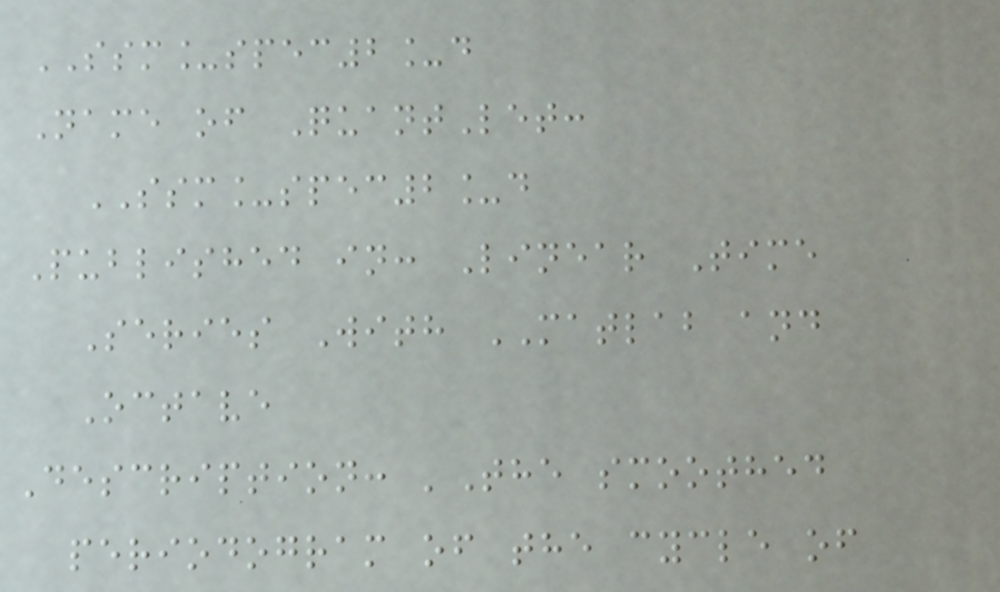SSM_spec2_d
Name of QuantLet:
SSM_spec2_d
Published in: Linear Time
Series With MATLAB and
Octave
Description: 'The smoothed
periodogram of the cycle of
